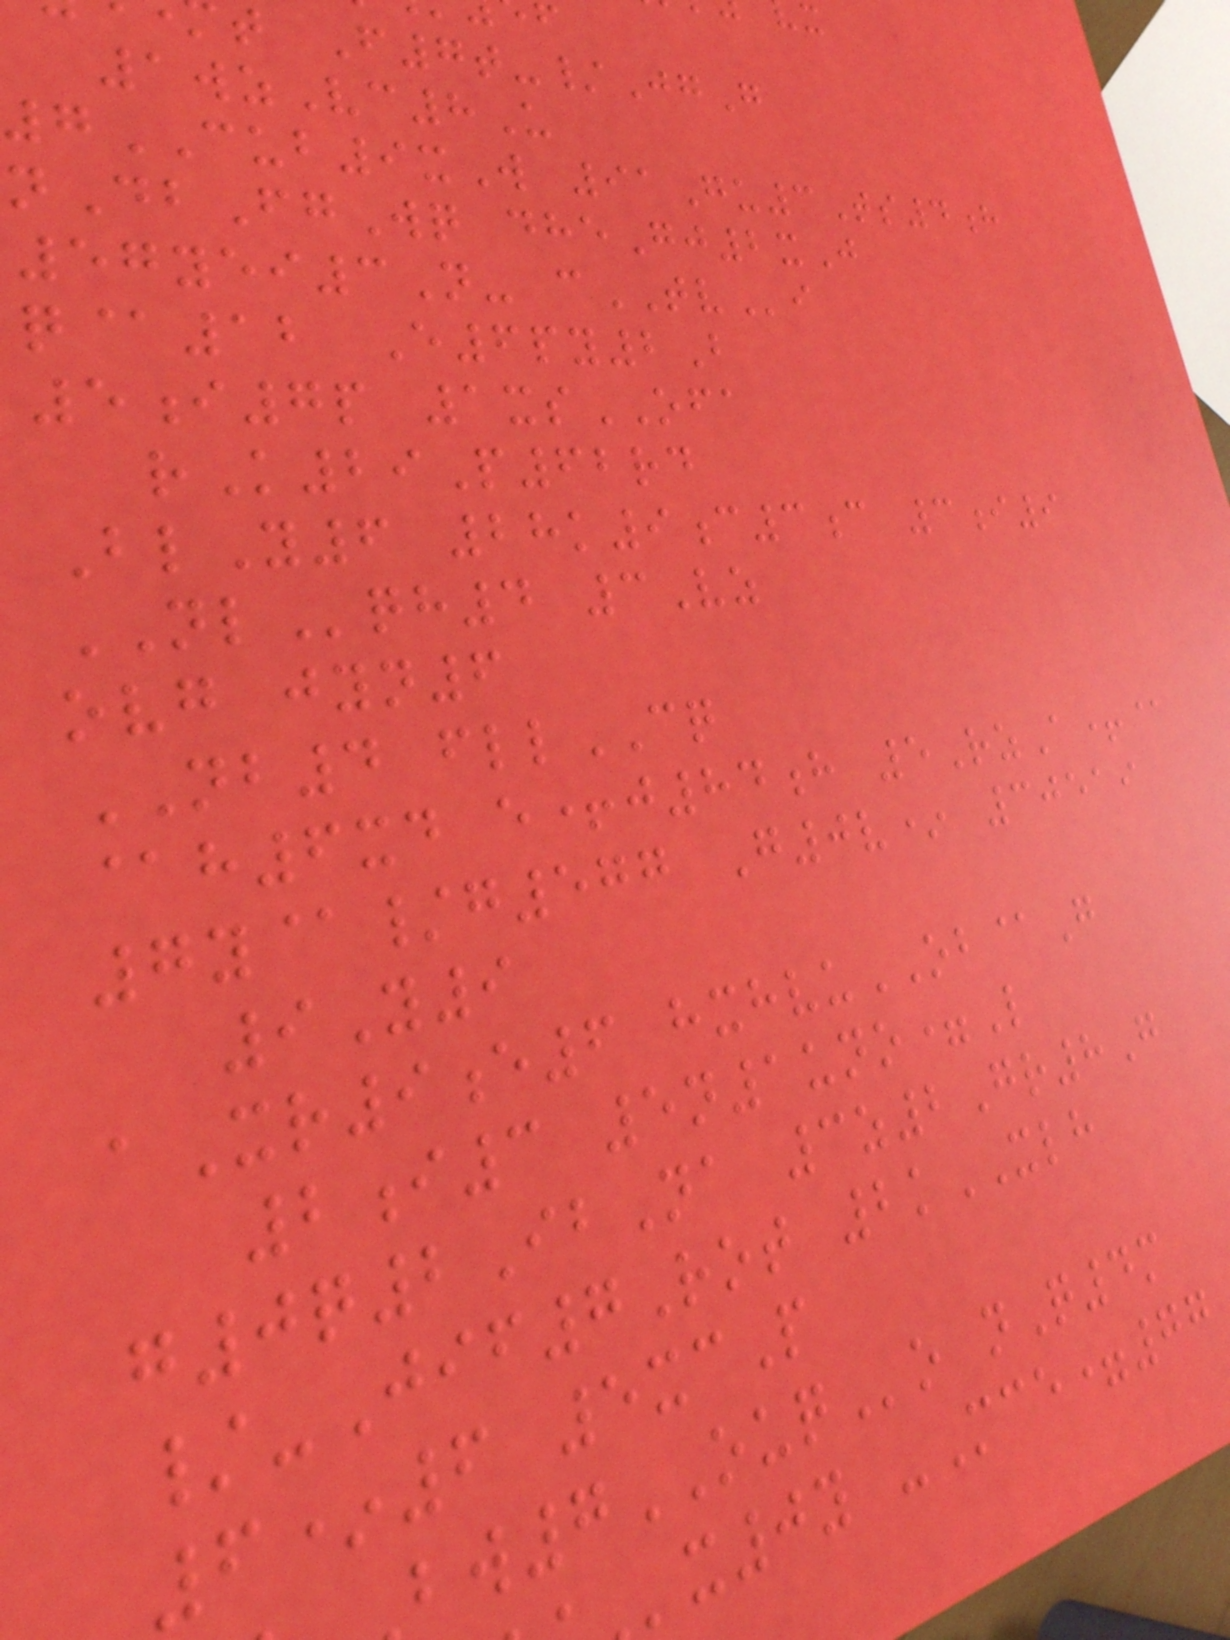t F7t-/JgG
1wzVc8U
CUB9xW 91Gu3Ts4h
nDbFgWq dheGj2xJ
57yei3N- cTVi
q@12 E6py2B
5i7p 1xsOFA
rK29P62rd
BlY6 28k9c3c 3i9
NLqh4 3Vz
ovg jyn6
NB4 fllCQ
@h6xd e+j84h 5RzA+@
7y@/g577 G0v* 30519
9Y9
aXr9e6 hxhvuOB@G
2i3 5n1uno=L
g0q2IbNa 3z2Gr8G
/-Jif7Rot 2kXLH
6*6 5xcP
7OUQo nQ4m
x0y -Mce=77
